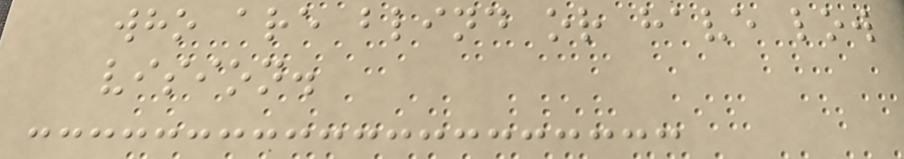who are blind or have low
vision.
